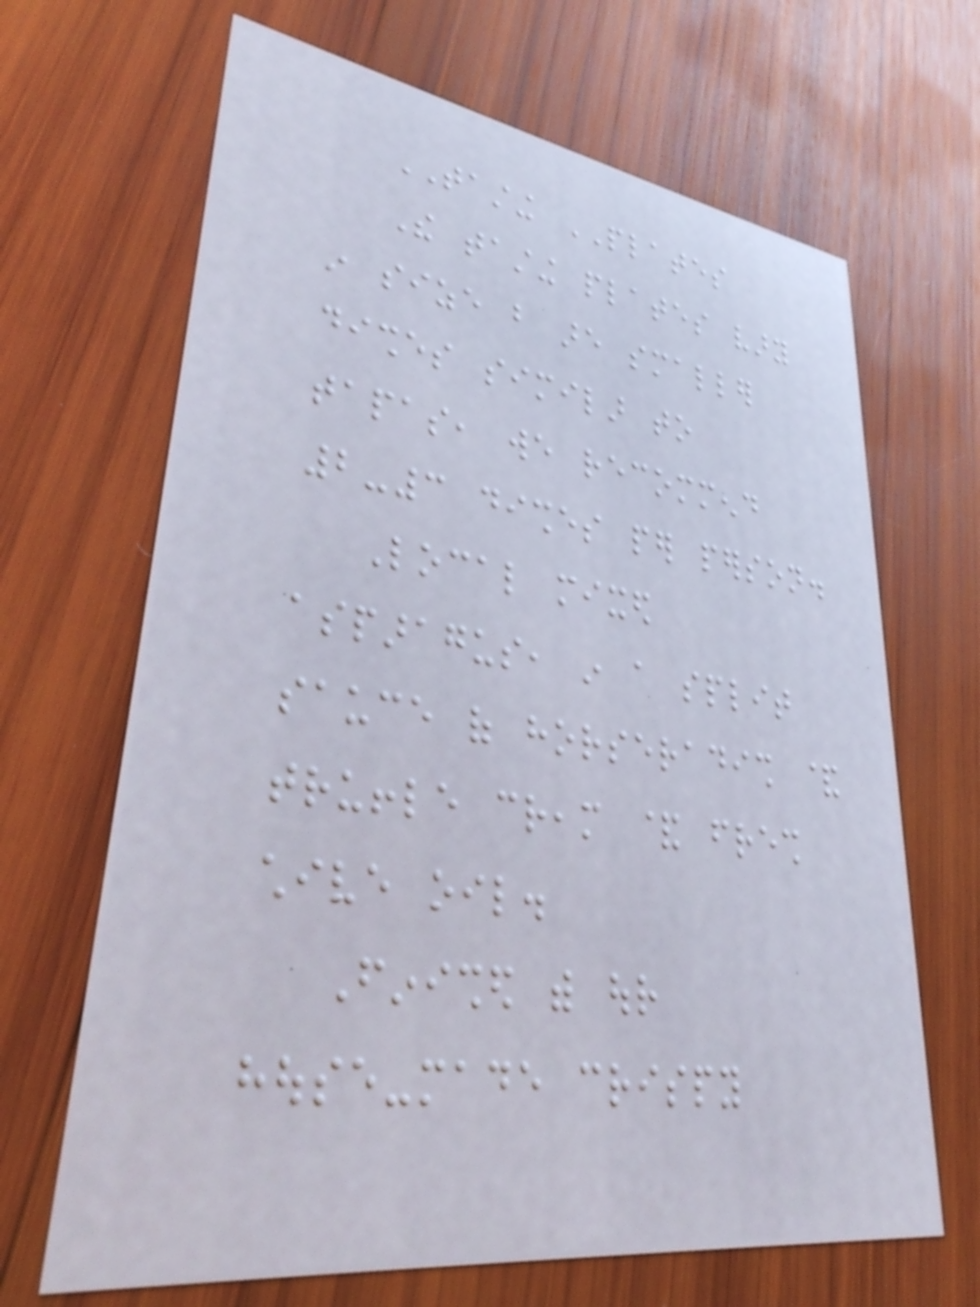TASTING PLATES
The tasting plates vary
in size but are smaller
dishes similar to
tapas, we recommend
2-3 dishes per person.
Local mixed
asparagus, in a split
sauce of horseradish &
truffle cream & fresh
chive oil.
Finished with our
house-made crispy
